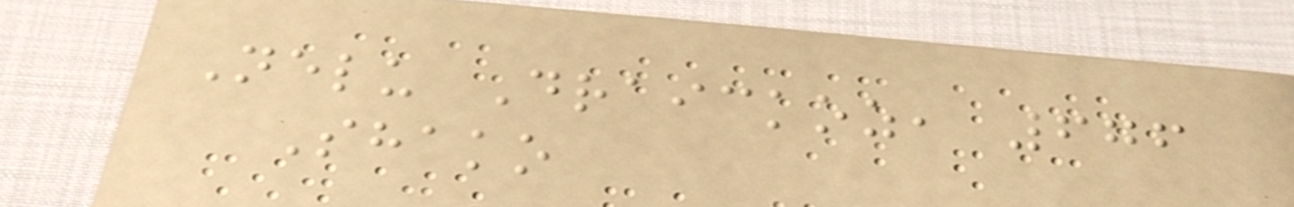Nelu Draickoz, 676
Shako
